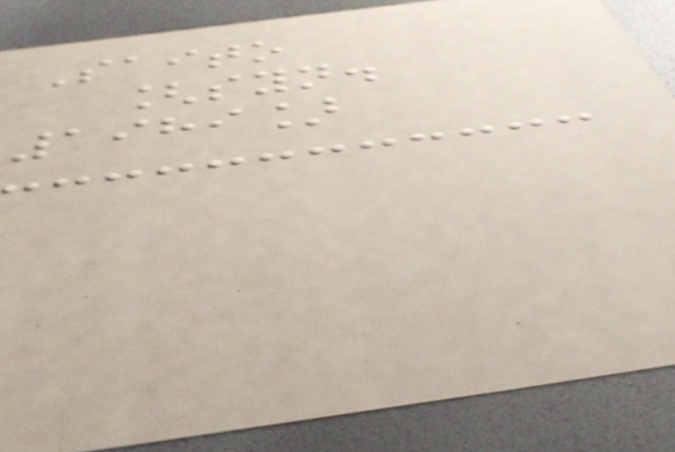Saito
[syn.
1989]
